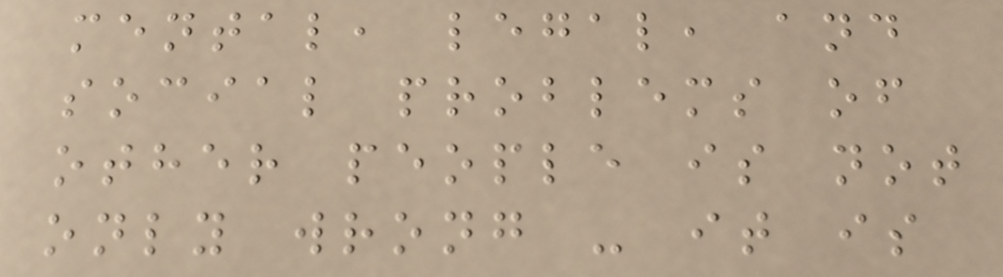mental, legal, and
social problems of
other people is not
only wrong - it is
